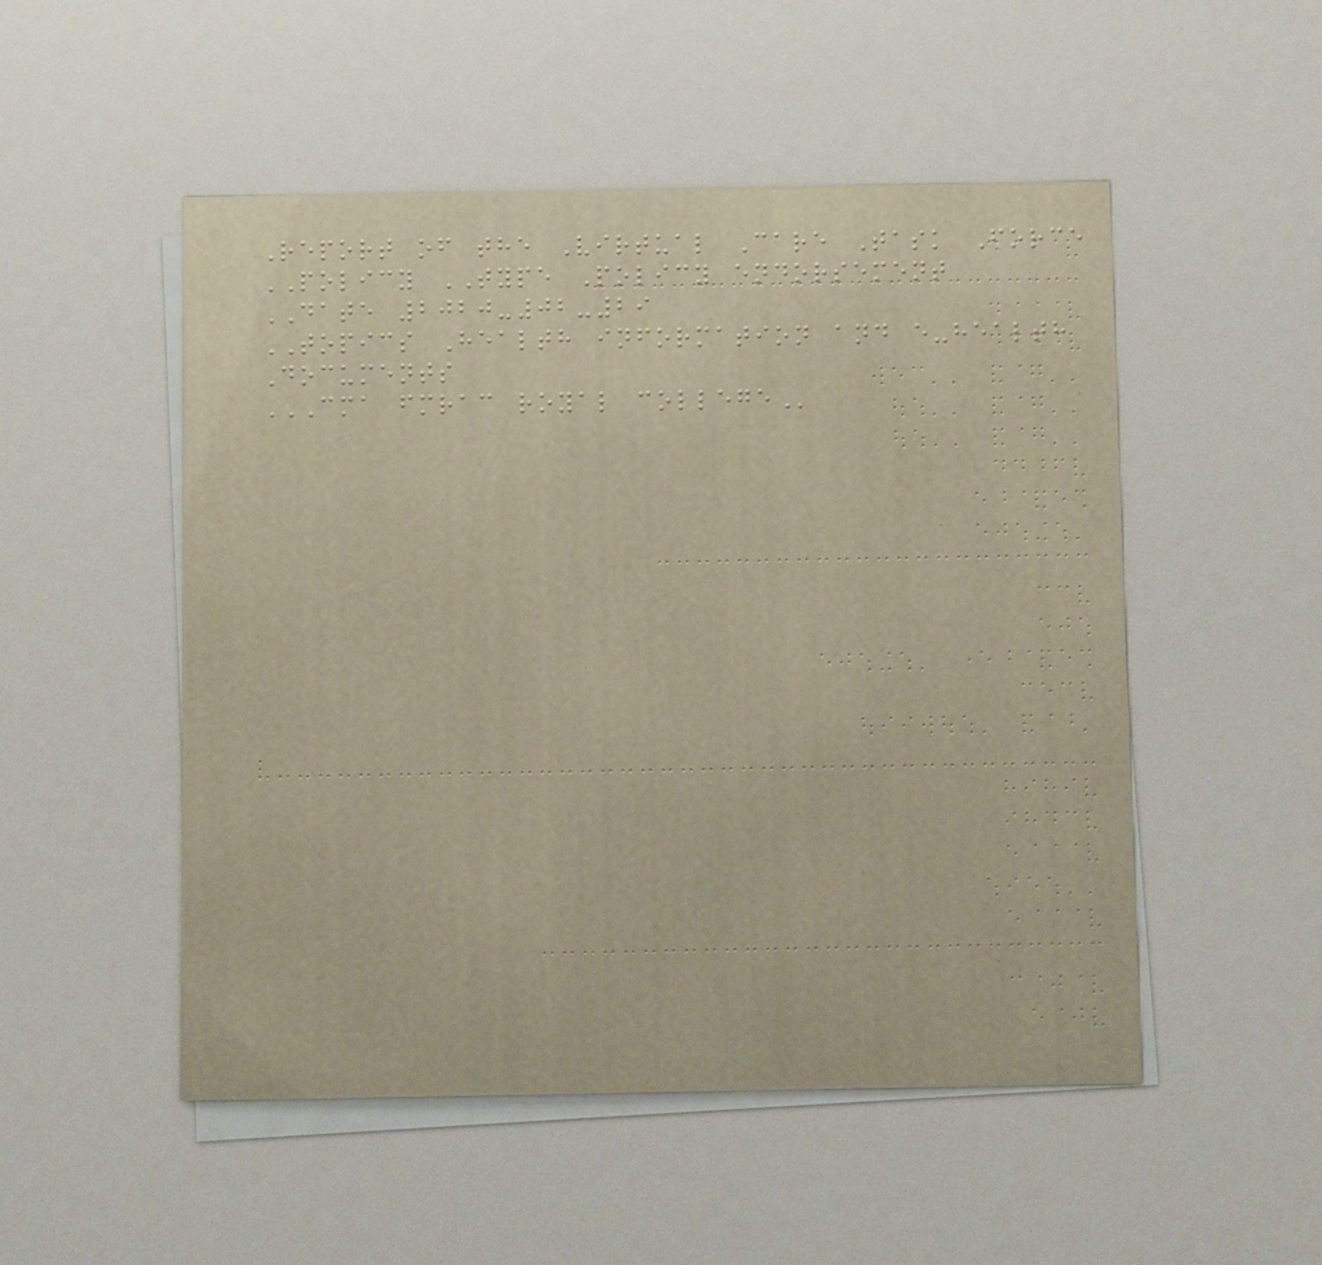Report of the Virtual Care Task Force
POLICY TYPE Policy endorsement
DATE 2020-02-29
TOPICS Health information and e-health
Documents
CMA FMRAC ROYAL COLLEGE
